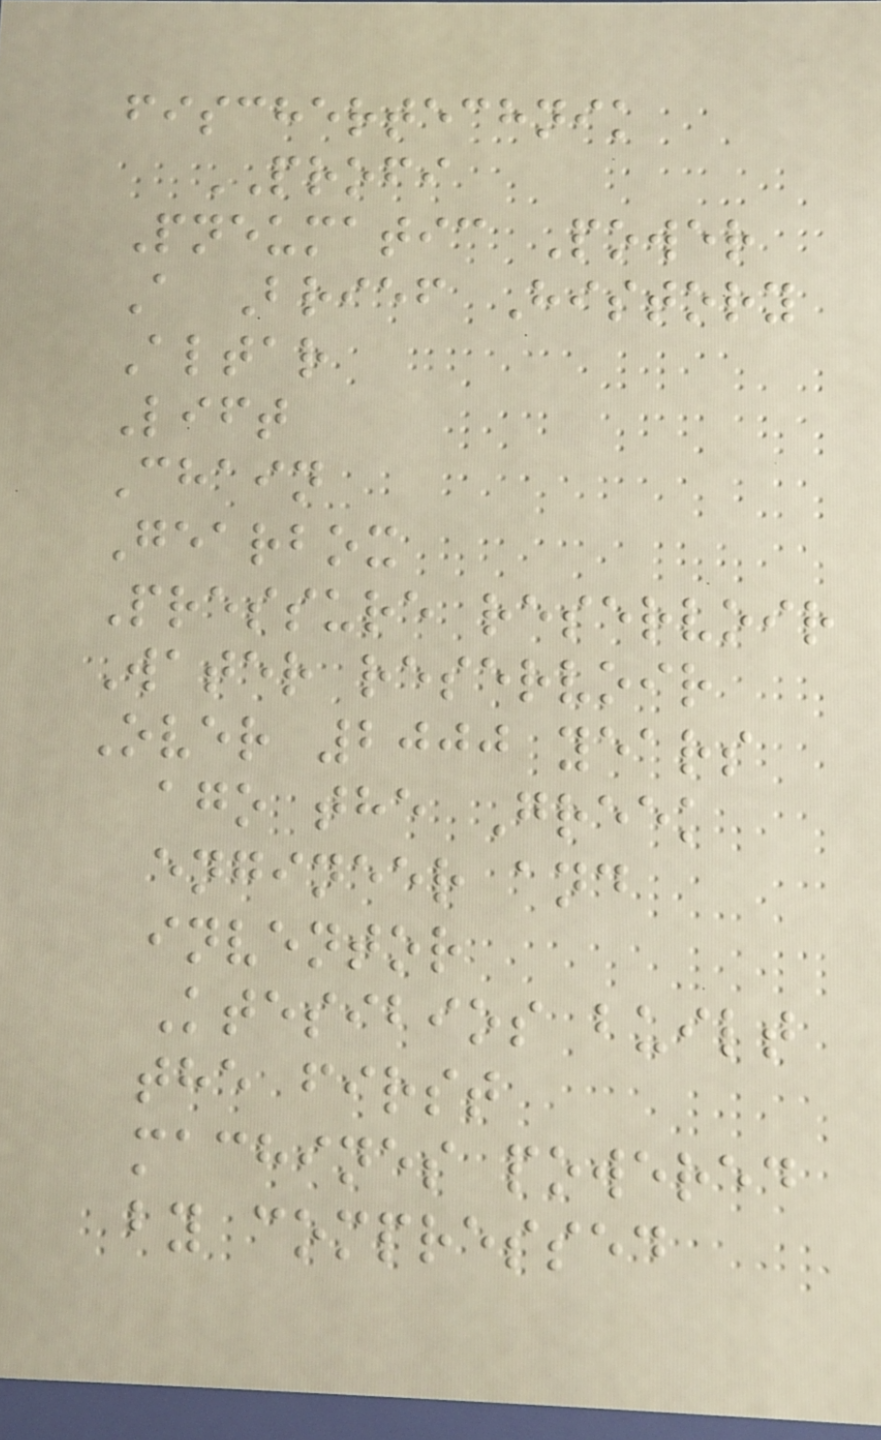fischertechnik
PROFI
Pneumatic Power
A Brief History
Altar
Lift
Chain
Gearbox
Pressure reservoir
Water reservoir
Over 2000 years
ago the Greek
engineer and
inventor
Ktesibios built
the first
machines powered
by compressed
